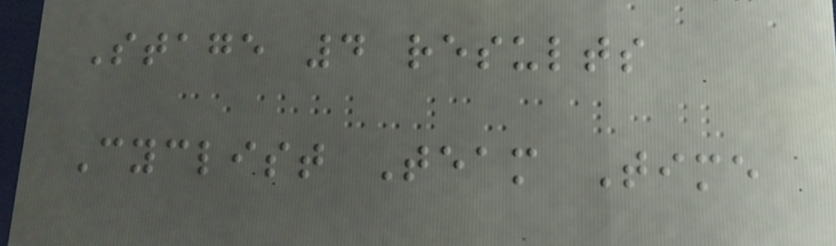Stage 4 results
Cyclist Team Time
